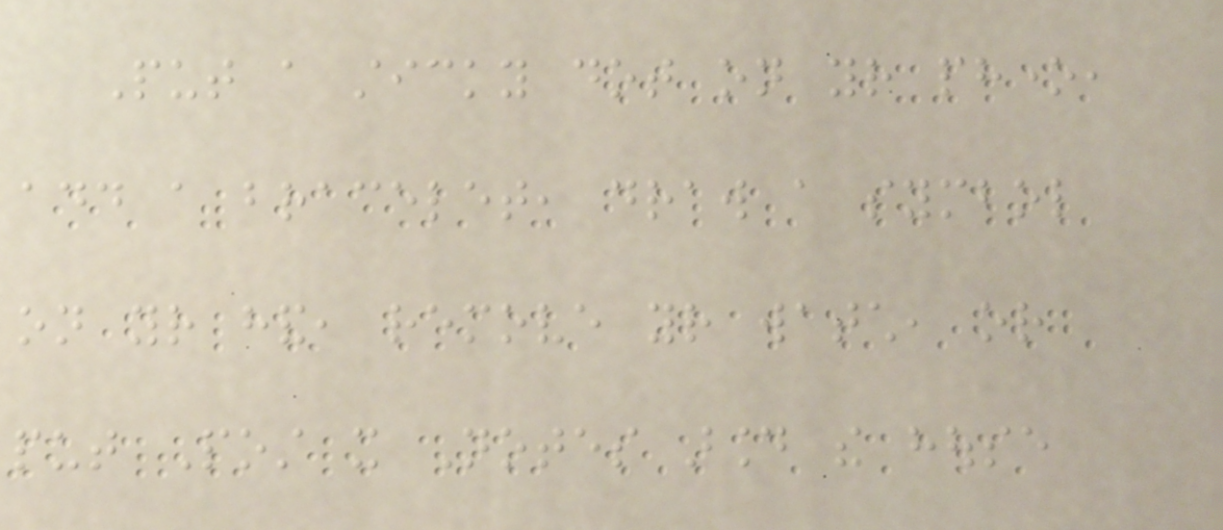Put a sticky dot on your phone,
add a bracelet, draw a symbol
on your hand, remove your watch, or
put Post it Notes around the house
